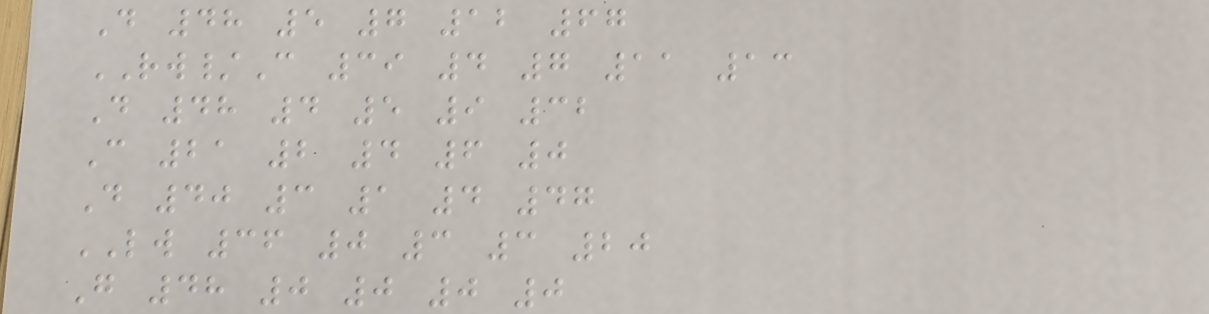D 48 5 7 12 67
RW/C 39 4 7 11 13
D 48 4 5 9 32
C 21 2 4 6 0
D 40 3 1 4 47
LW 36 0 3 3 20
G 48 0 0 0 0
